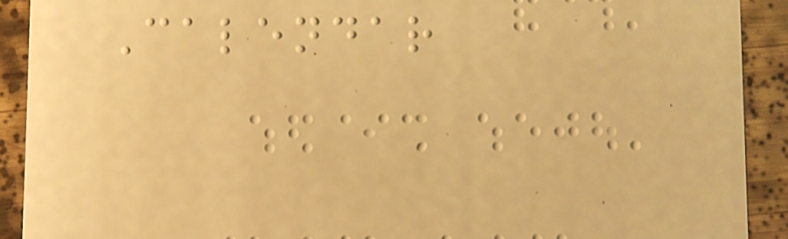Calendar
